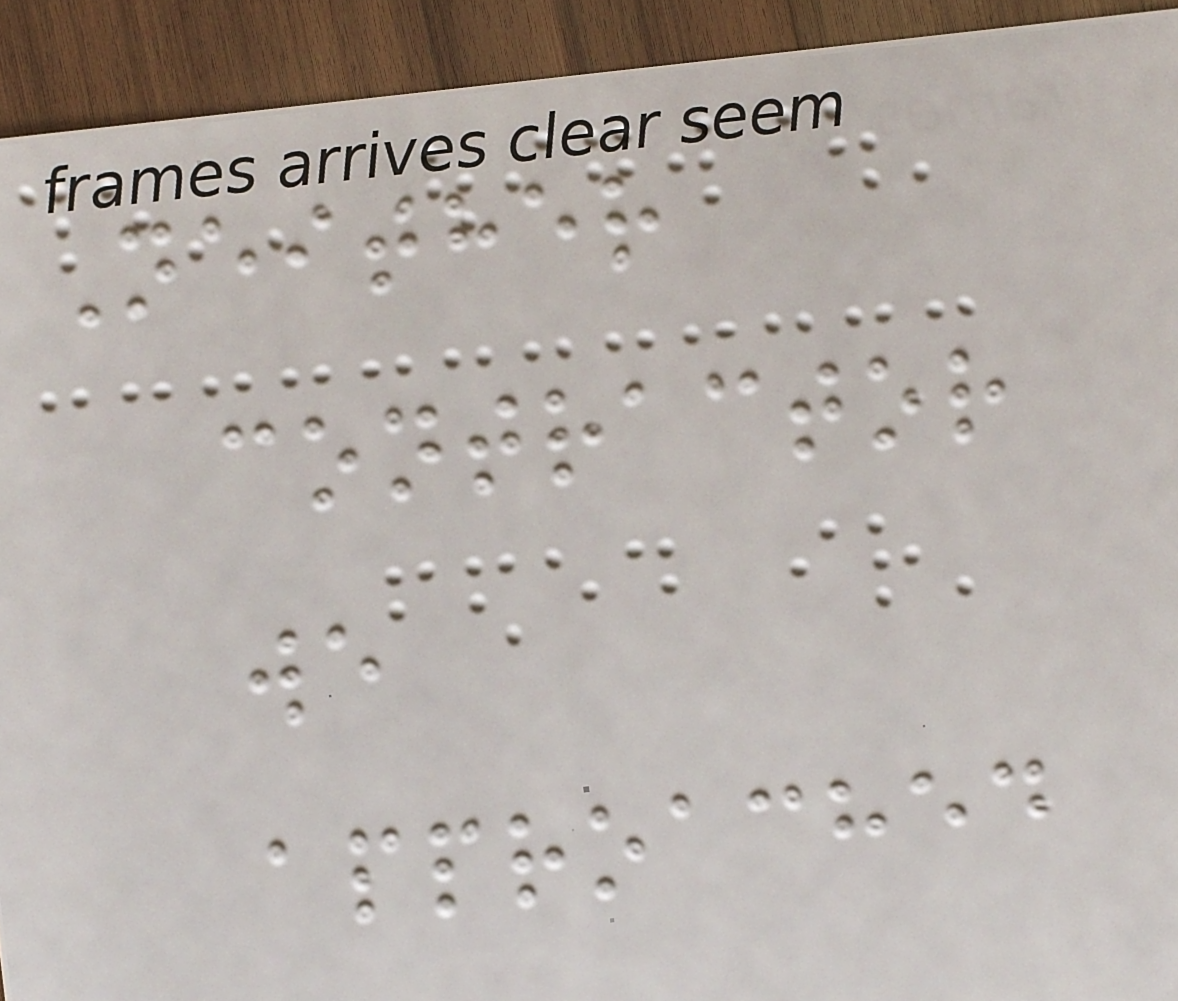Neither
contractor
we
approached
